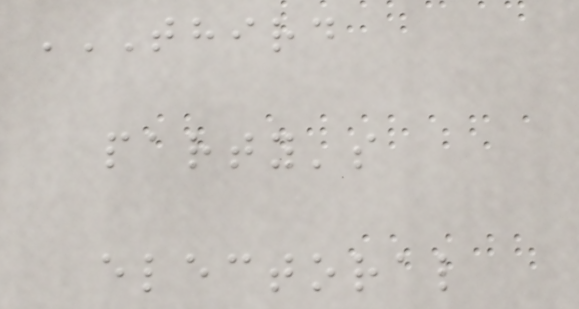THIRD
PARTY'S
ELECTORAL
